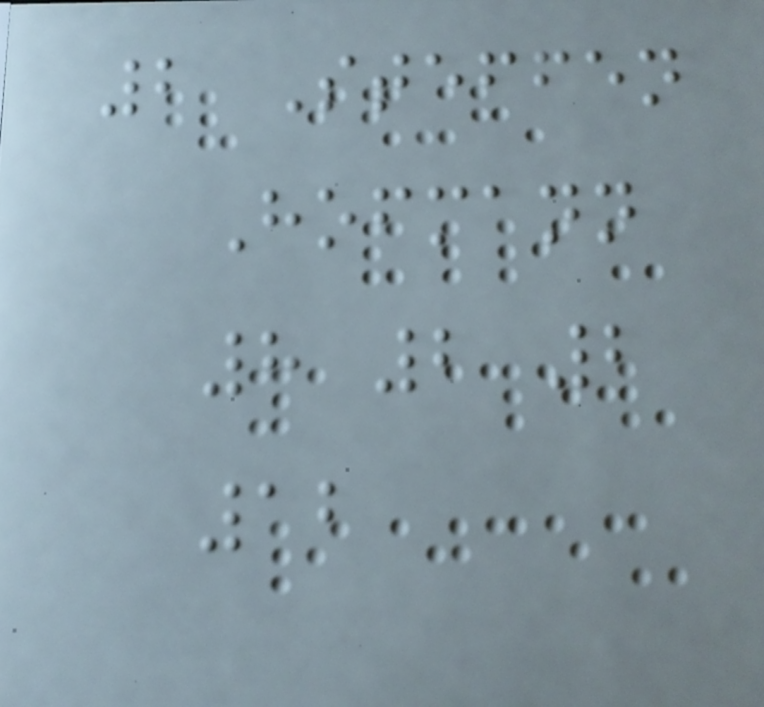2 Steffen
Hofmann
8 2 2
12
